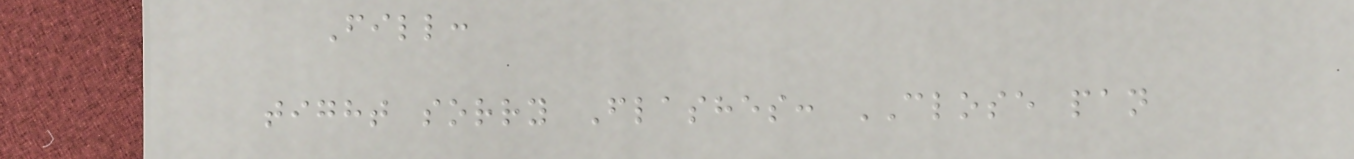Fill:
tight sorry Flashes: CLOSE pan
